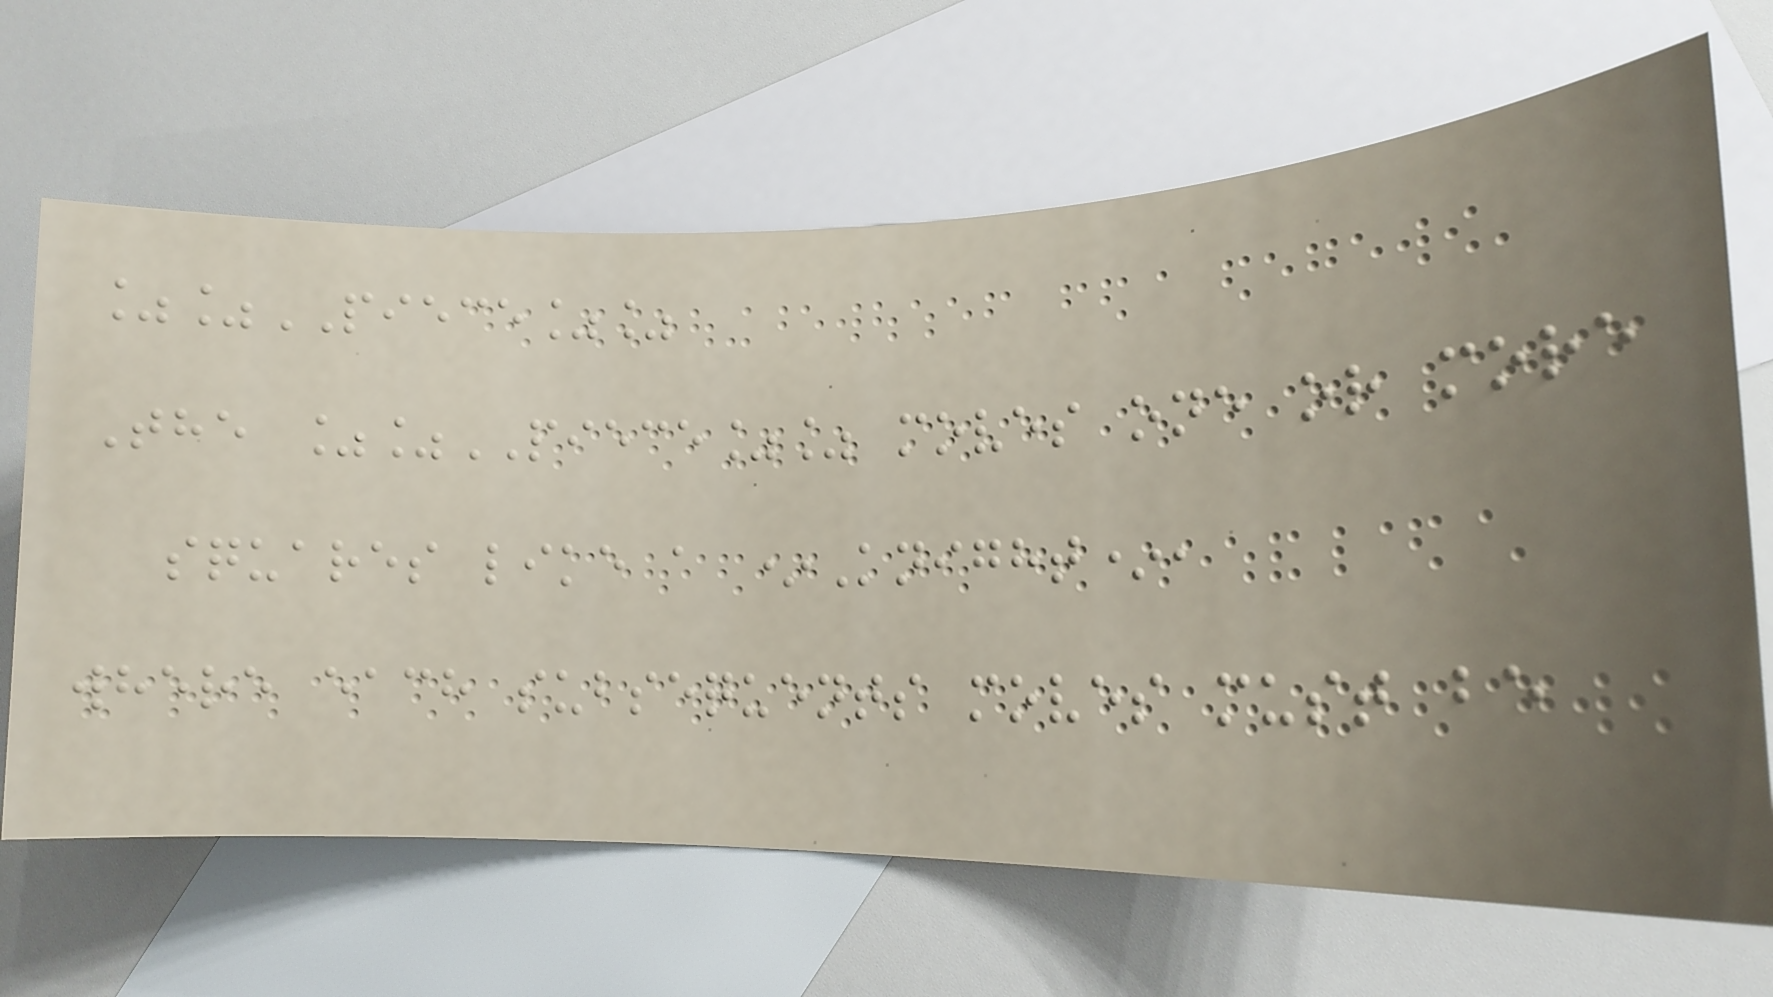%%PIECE%%
The %%PIECE%% moves one or more
squares like a *Knight*,
where each subsequents moves must be
